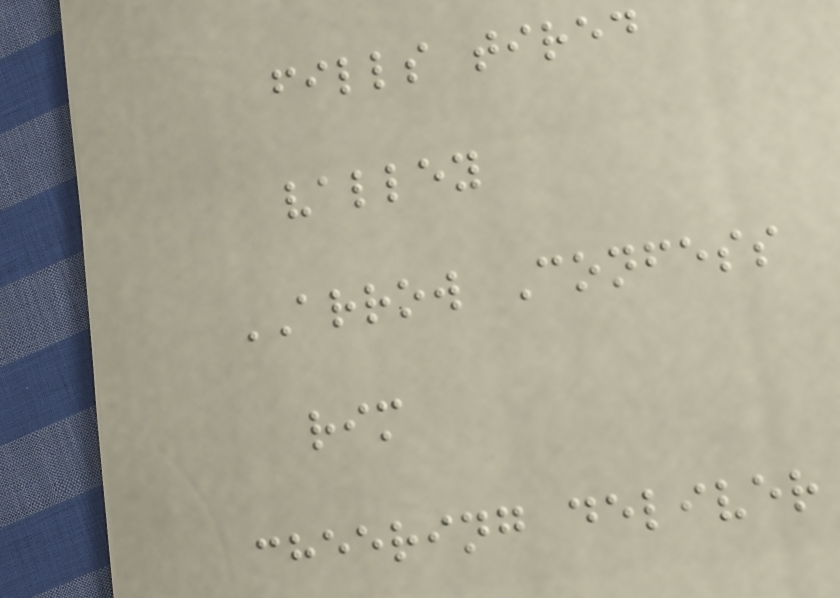fills tired
valley
ARROW Confess
rim
cheering deliver
